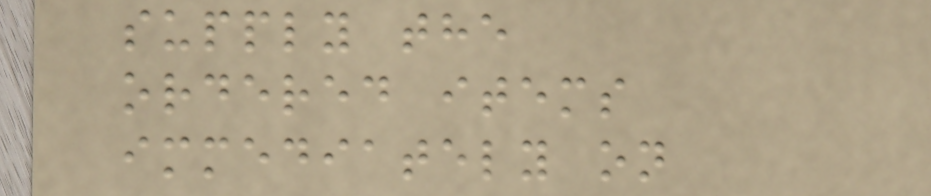supply the
ordered items
immediately on
